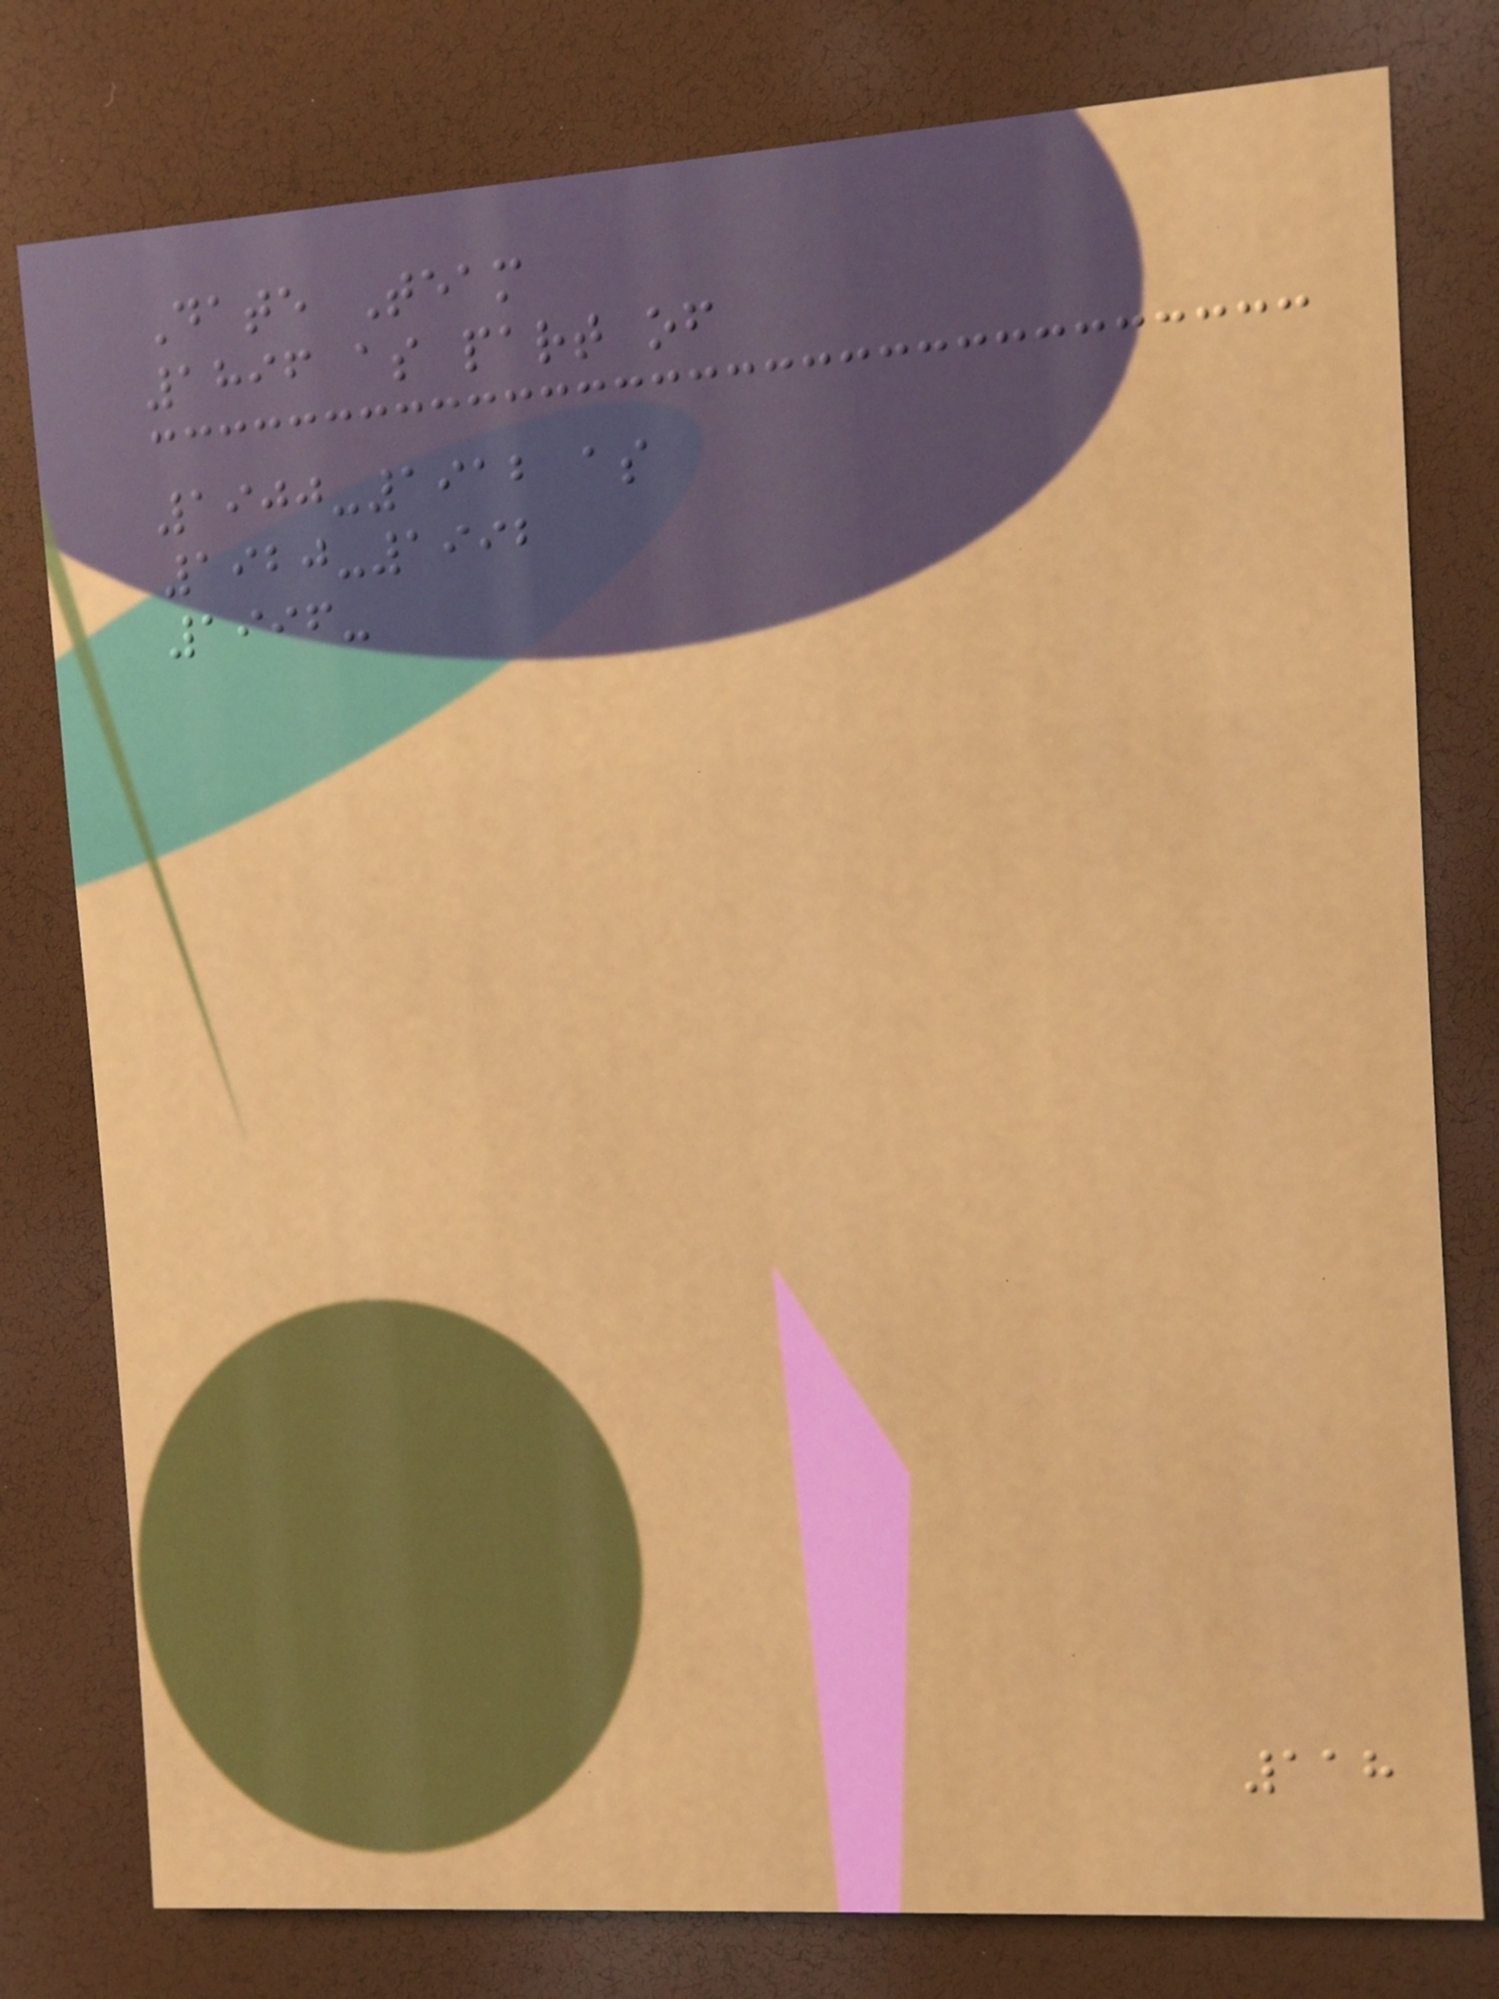Date Team
1896 as part of
1900-1912 as
1920-1992
1996-
118
